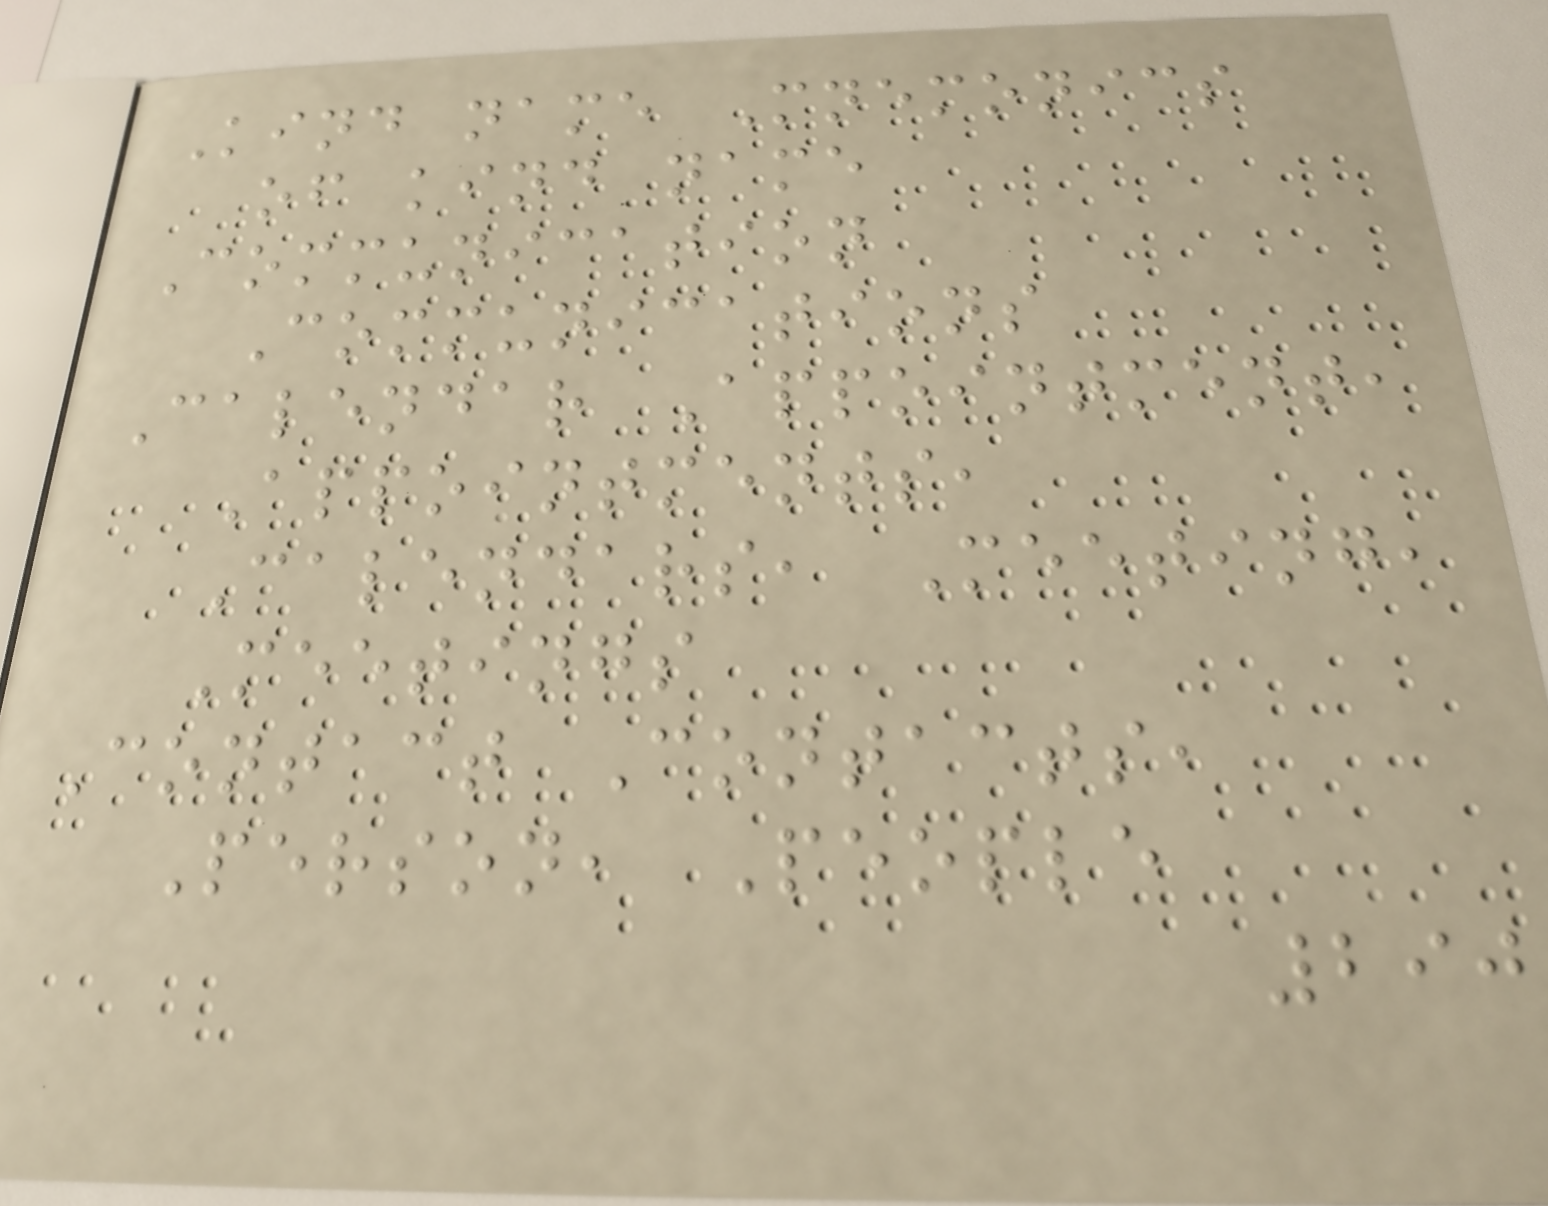Kind name Mnemonics
of kind name
Communication
Communications
Calendar Appointment,
Appointments,
Calendars, Meeting,
Meetings
Contact Contacts,
Person, People
290
